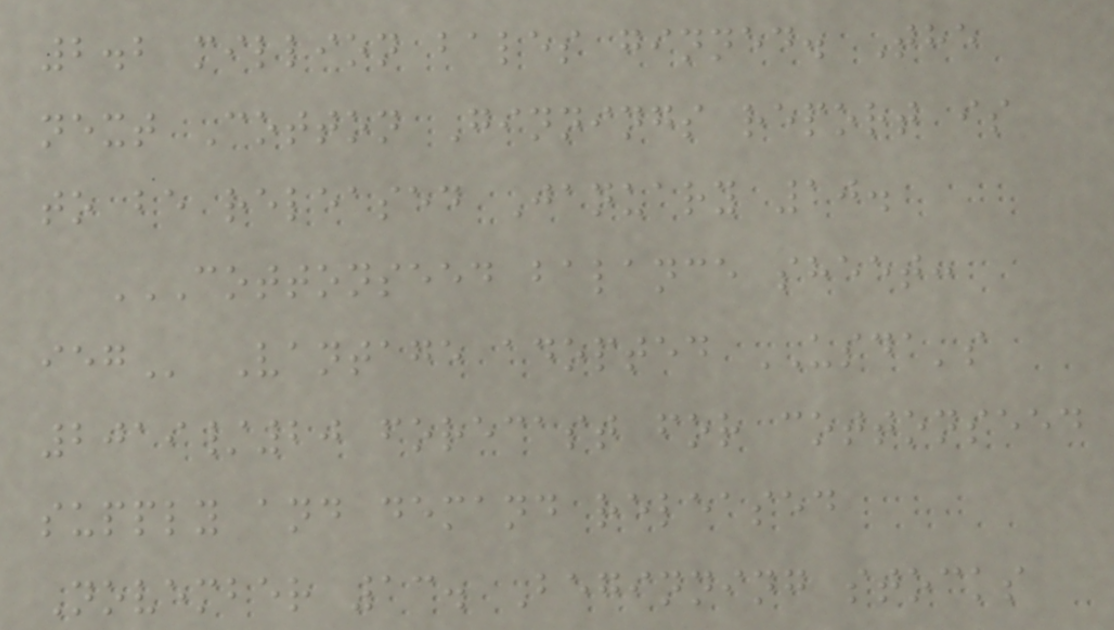2.2 million bales ginned. The
next Cotton Ginnings report is
to be released January 10.
COTTONSEED BALANCE SHEET:
IEG Vantage adopted USDA's
2019/20 forecast for cottonseed
supply and demand released
November 13. Beginning stocks
